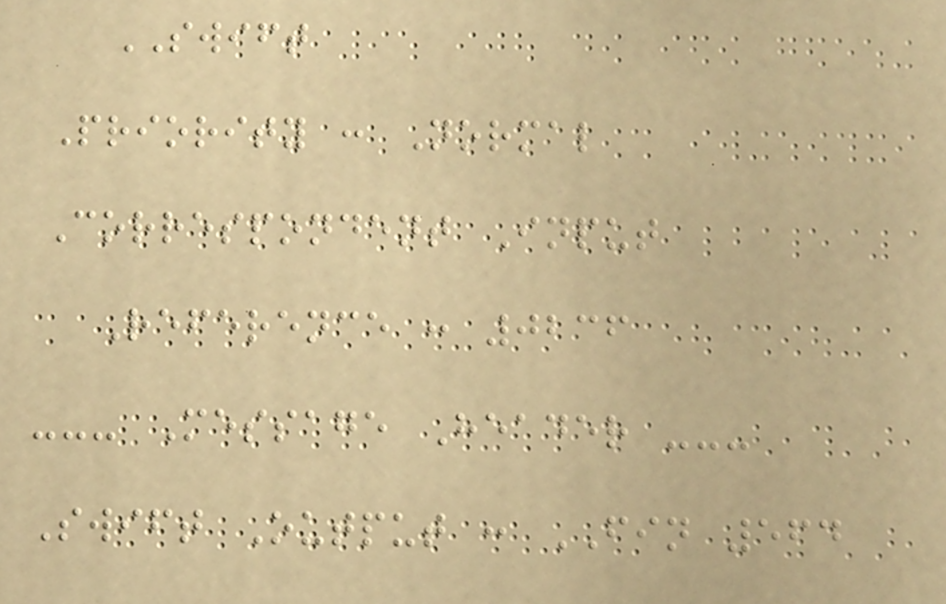SWIFT
Priority : Normal
Correspondent Input
Reference : 0236
--- Message Header ---
Swift Output : FIN 564
